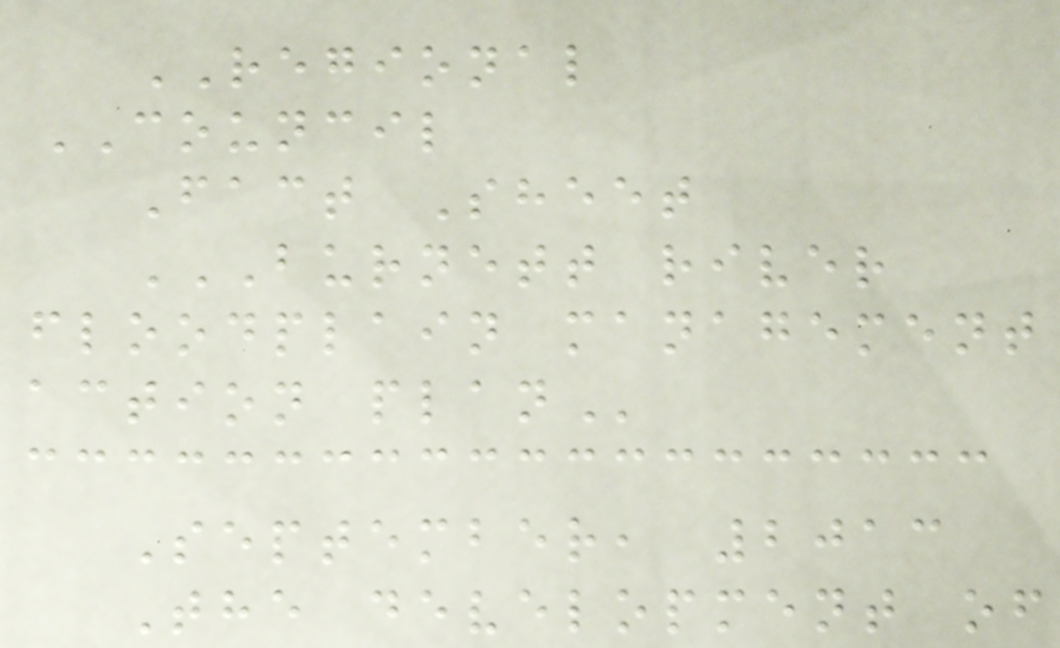REGIONAL
COUNCIL
Fact Sheet
BURNETT RIVER
FLOODPLAIN MANAGEMENT
ACTION PLAN
September, 2013
The development of
